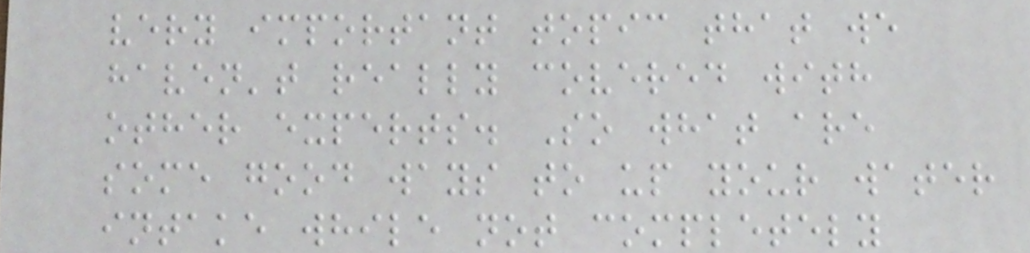very important topic that we
haven't really covered with
other experts. So what are
some good ways to up your water
intake while not completely
